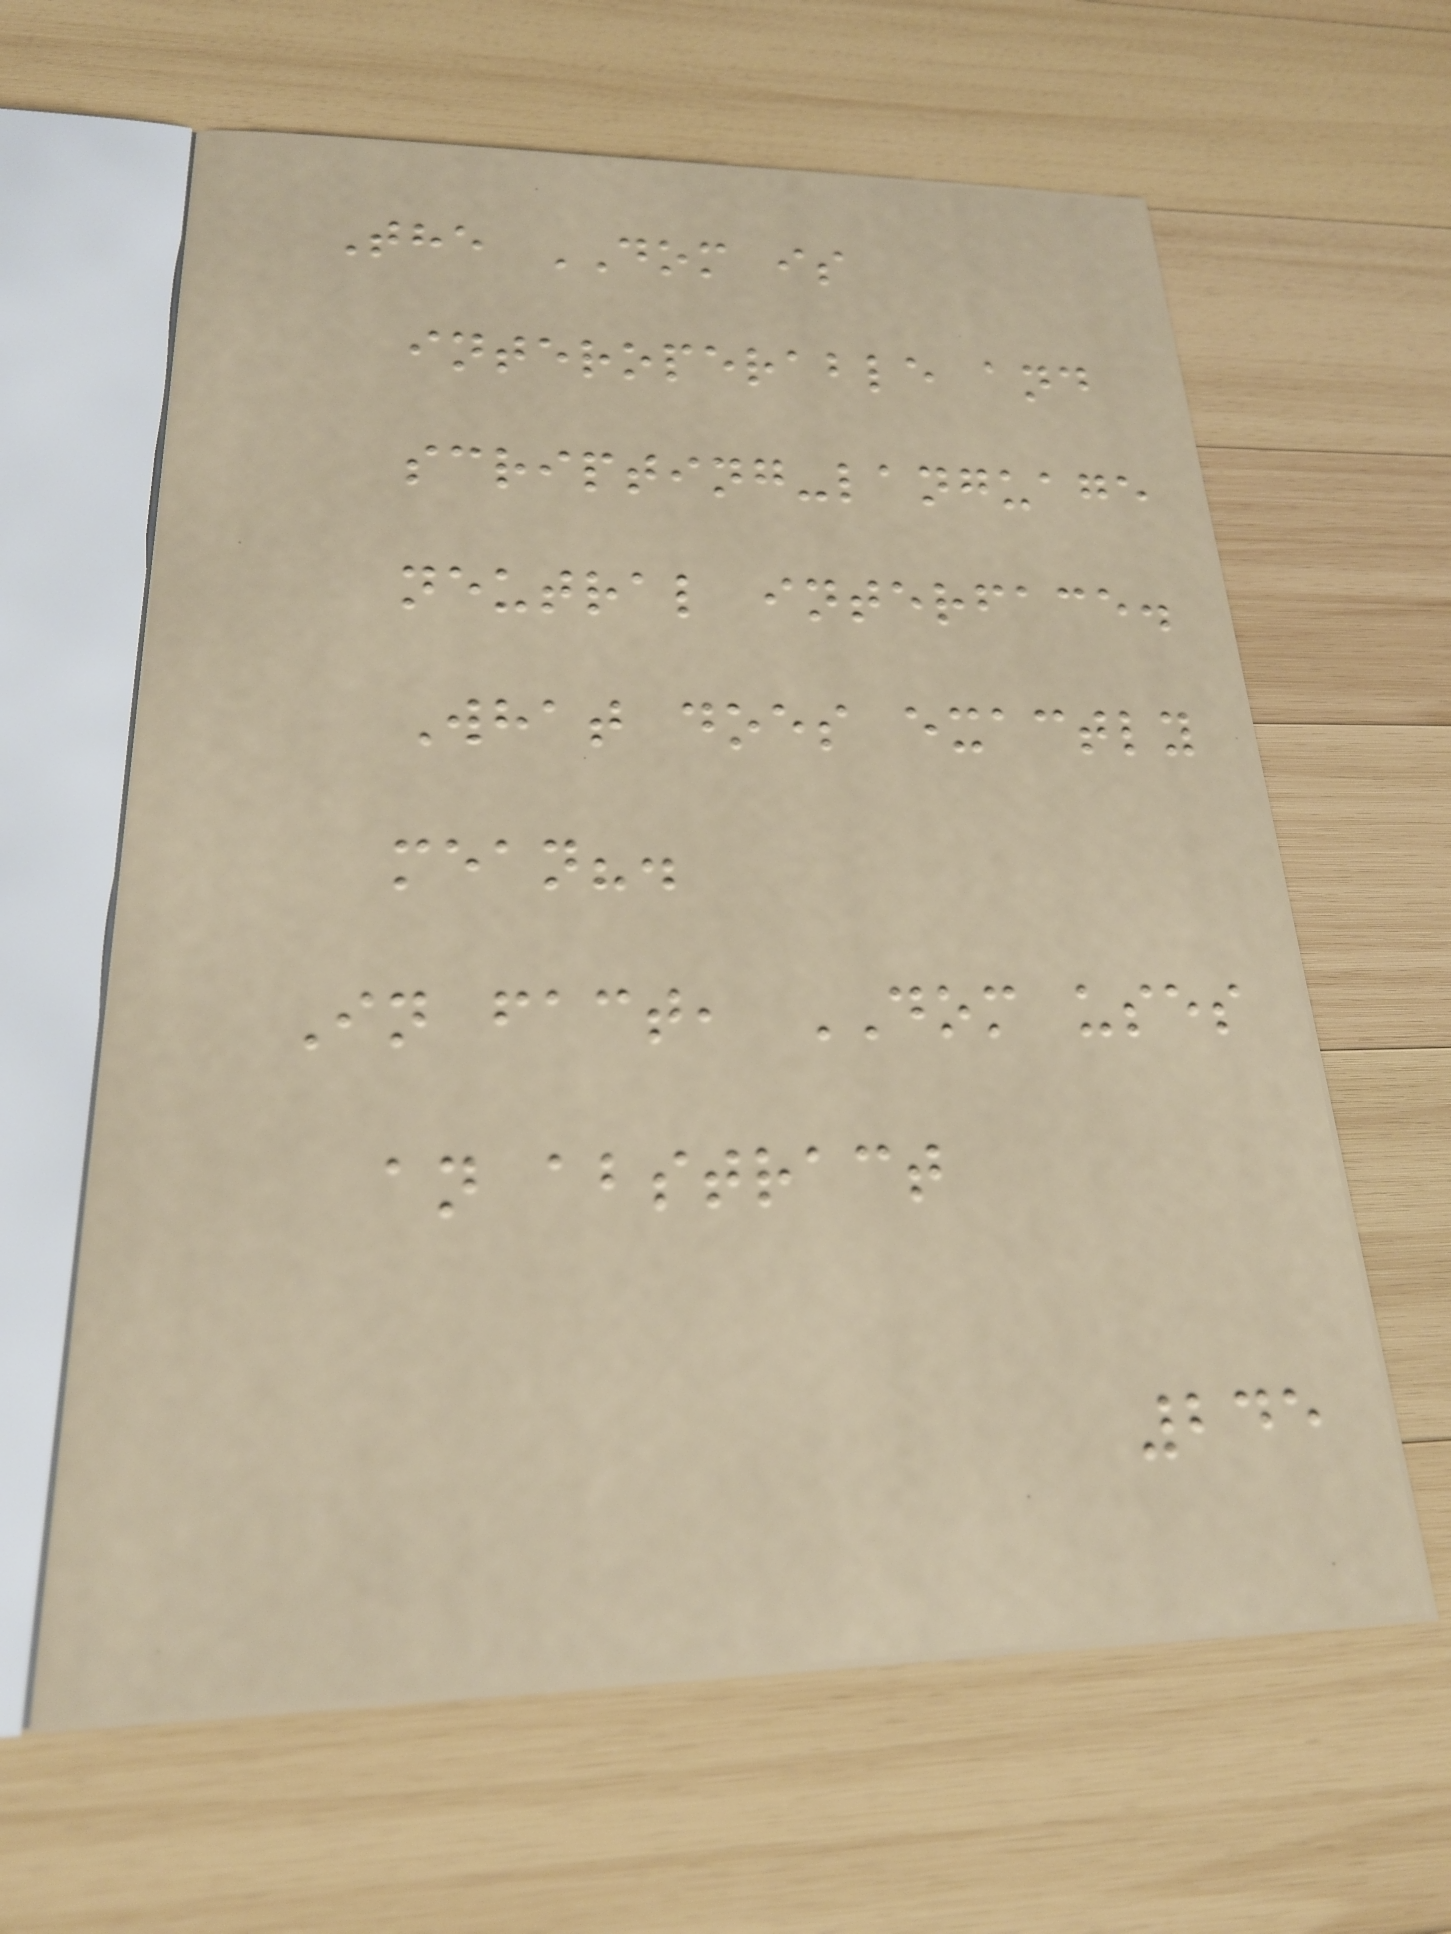The DOM is
interoperable and
scripting-language
neutral interface.
What does exactly
mean?.
In fact, DOM uses
an abstract
245
